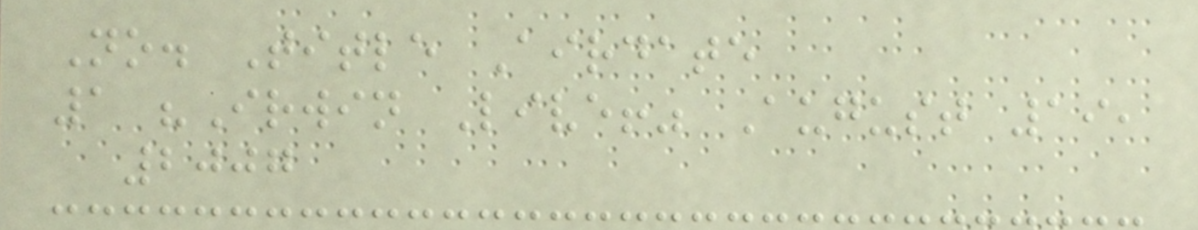No. Title Airdate
1 "Irwin Live!" August 19,
2007
